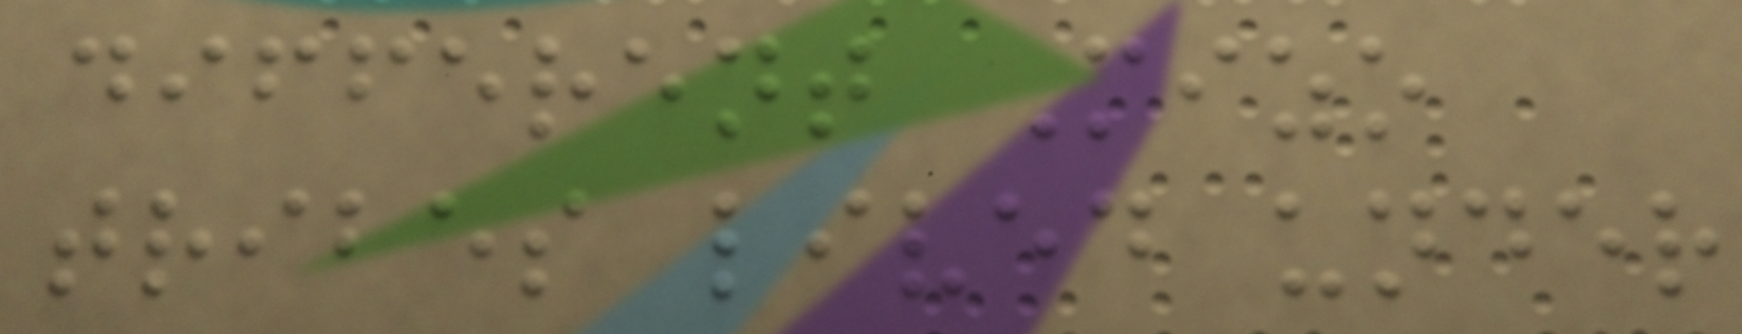different Mizo
tribes lived under
